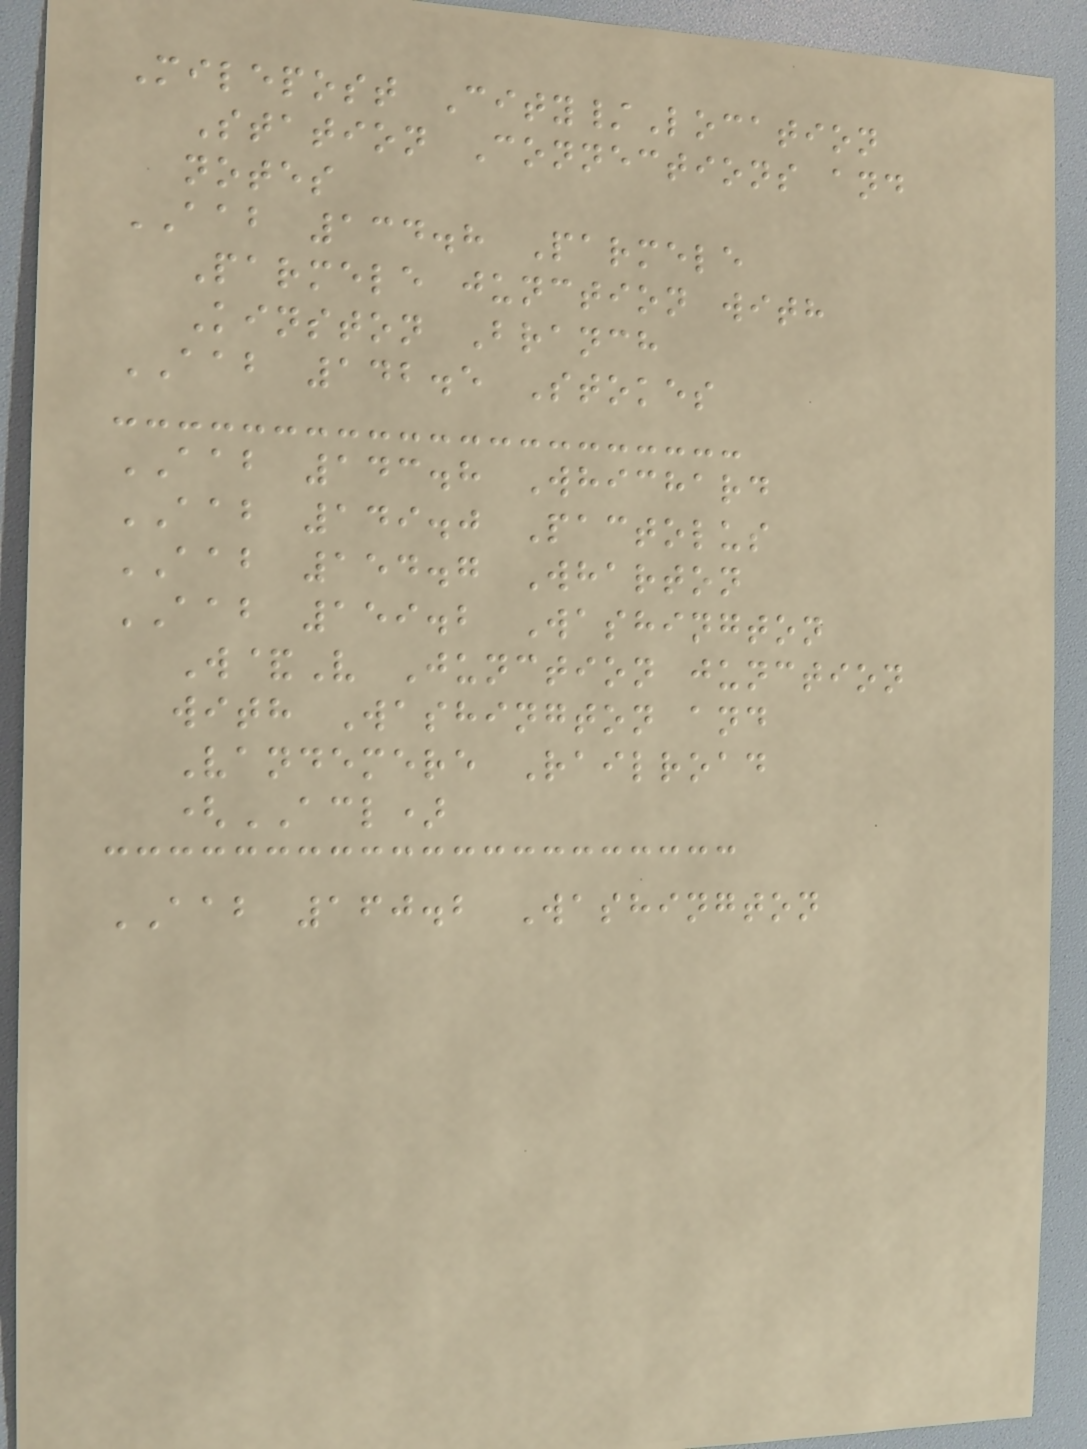Milepost City/Location
Station Connections and
notes
AAB 134.8 Parmele
Parmele junction with
Kinston Branch
AAB 142.5 Stokes
AAB 143.8 Whichard
AAB 149.0 Pactolus
AAB 154.7 Wharton
AAB 159.2 Washington
W&V Junction junction
with Washington and
Vandemere Railroad
(ACL)
AAB 160.2 Washington
